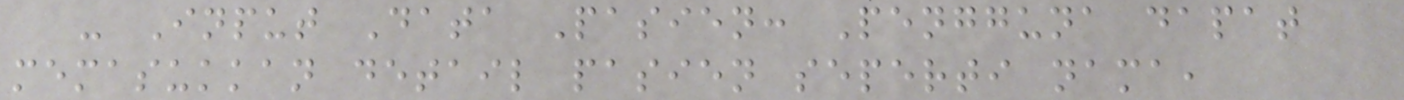- Input Data Pasien: Pengguna dapat
memasukkan detail pasien seperti nama,
